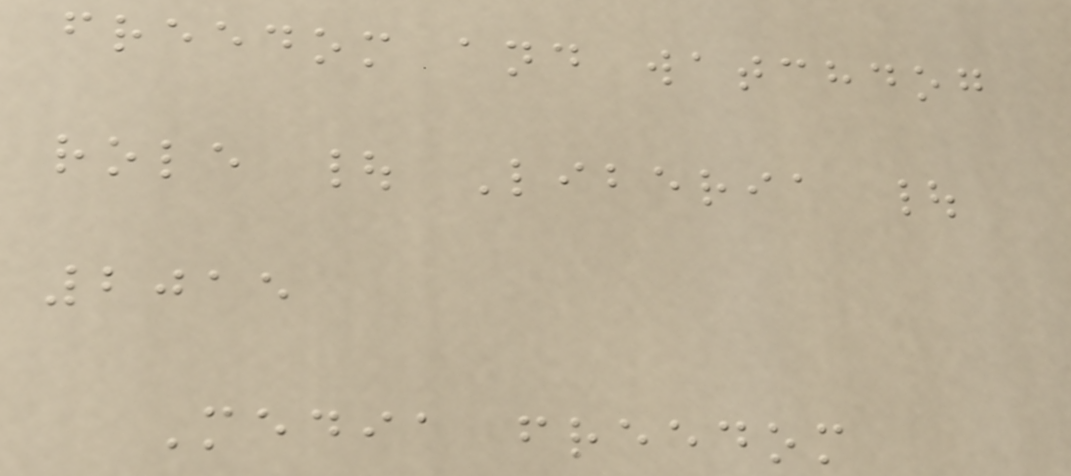freedom and watchdog
role | Liberia |
2015
Media freedom
